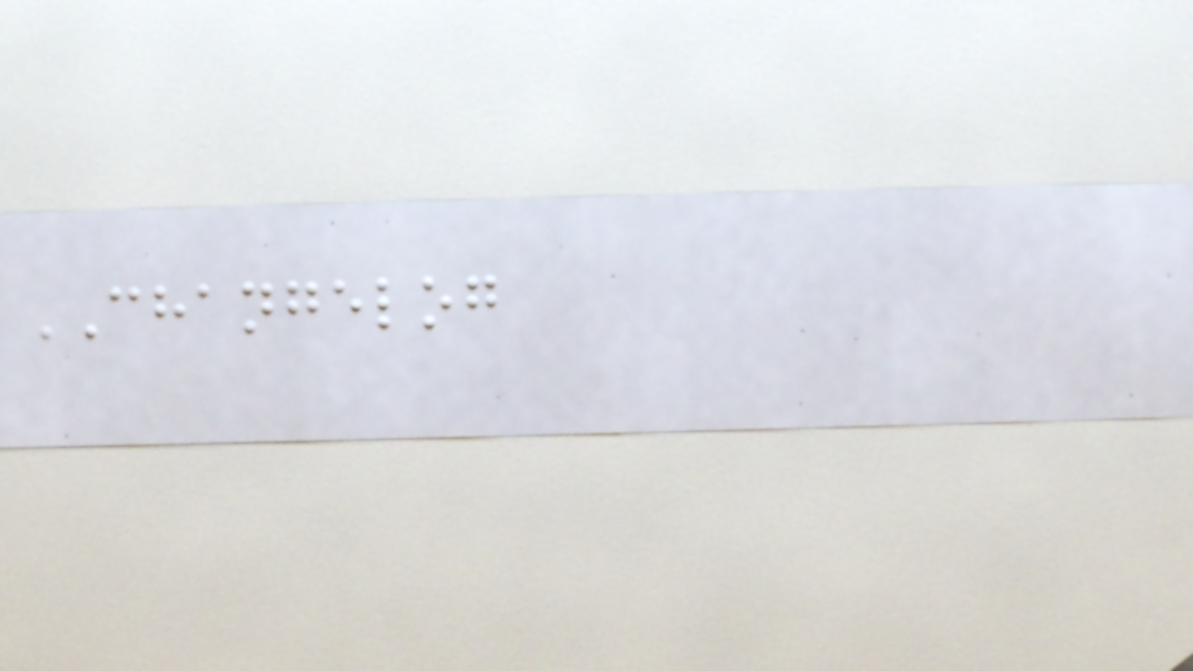CHANGELOG
